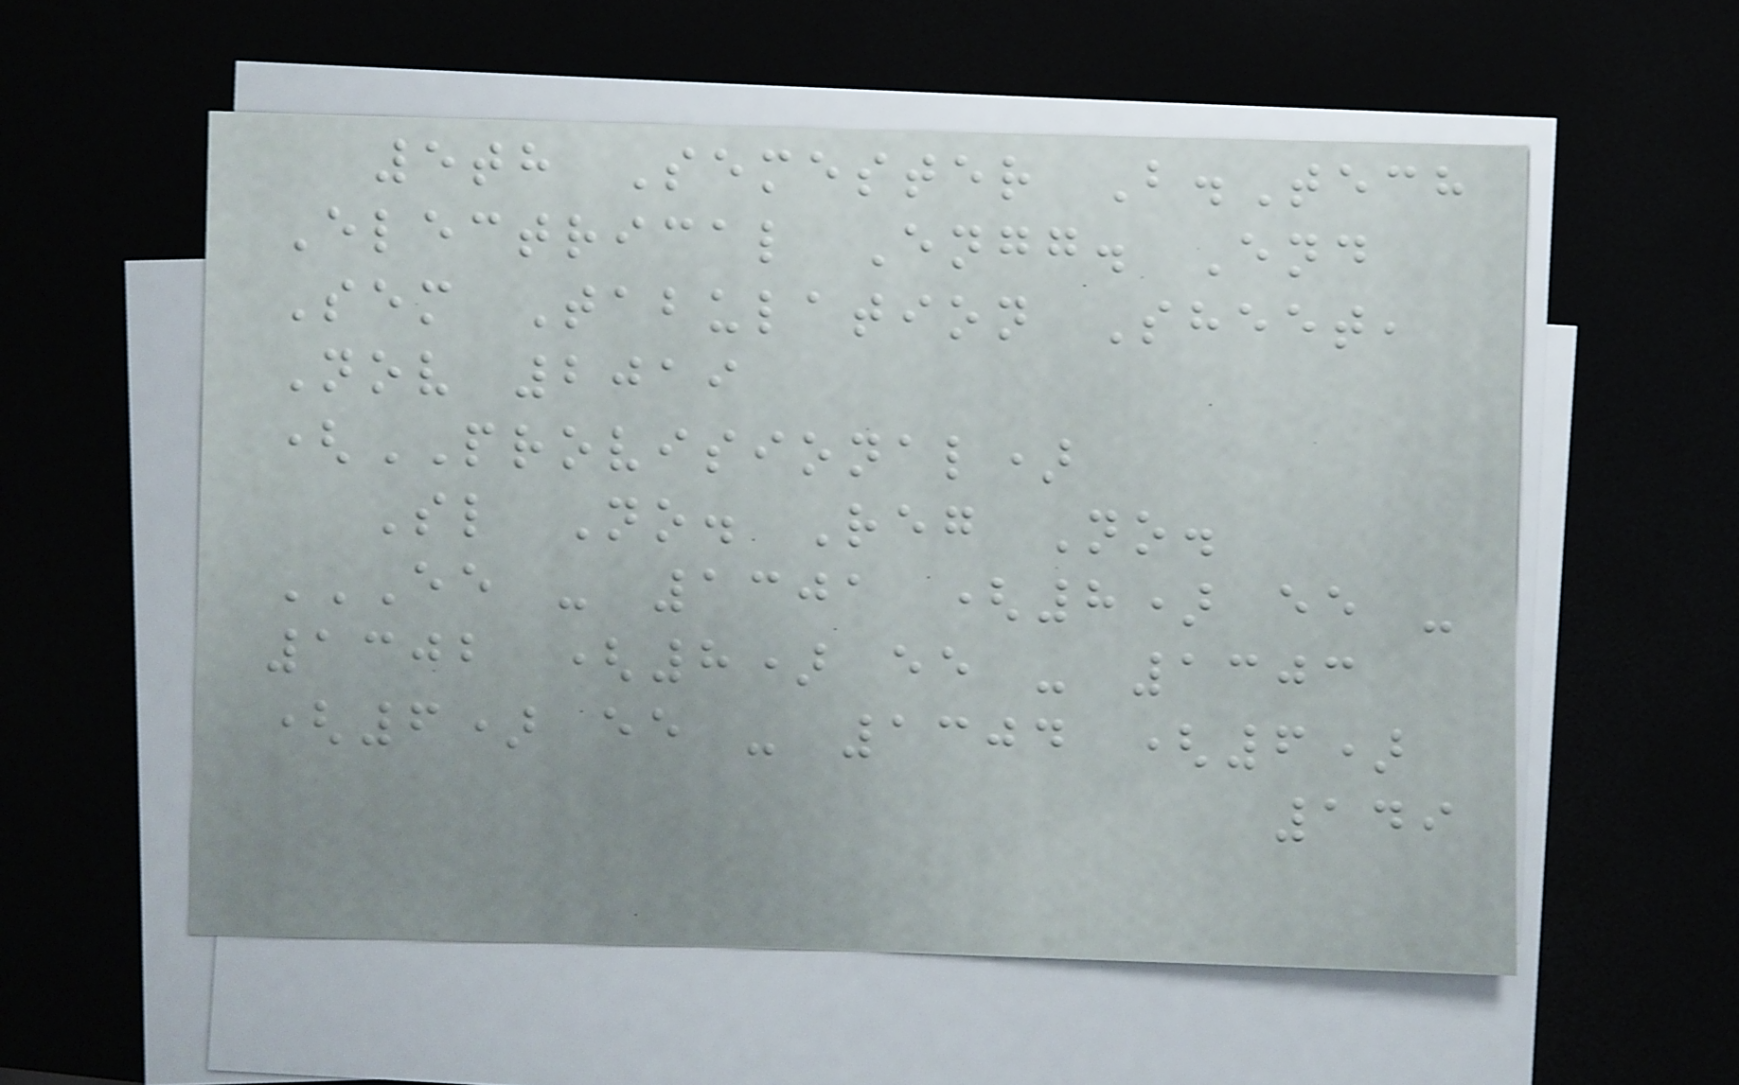5th Semester B.Tech
Electrical Engg. End
Sem Tabulation Sheet,
Nov 2019
(PROVISIONAL)
Sl No. Reg No.
EE - 1301 (8) EE -
1302 (8) EE - 1303
(6) EE - 1304 (6)
149
